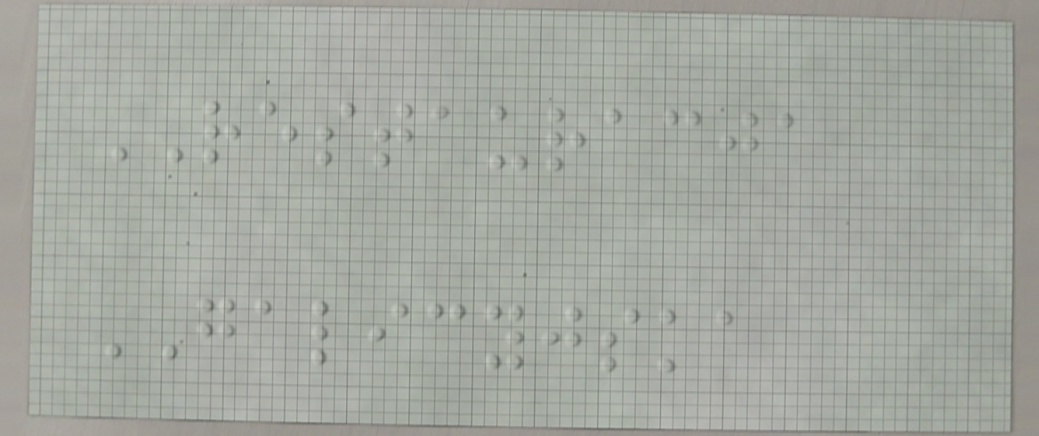RESTAURACJA
GALICYJSKA
